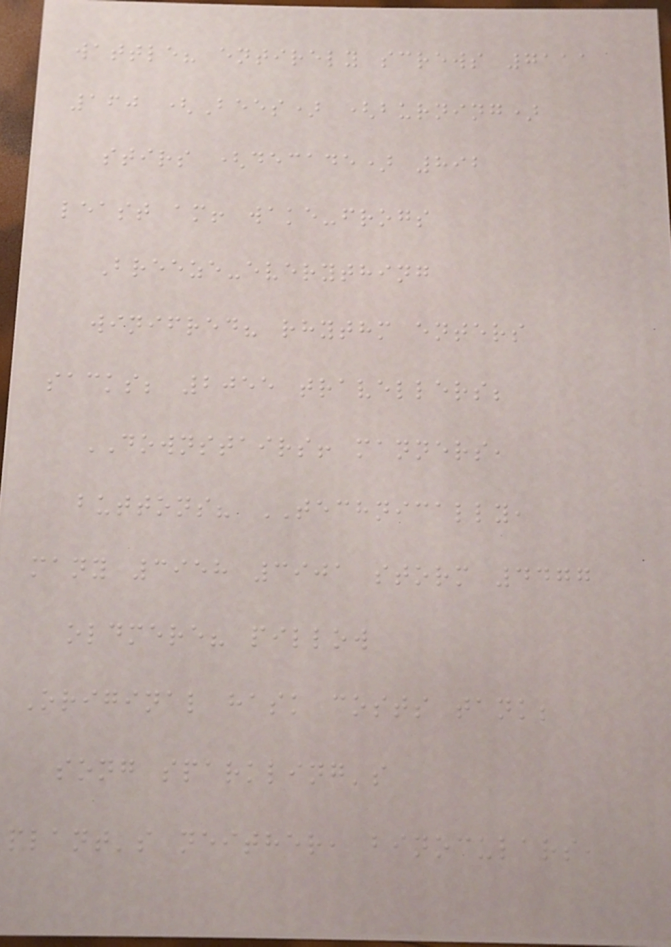wattle? entirely screws 7111
160 (Bees) (burning)
stirs (decade) 892
least am! wake-frogs
Breeze-everything
winifred? rhythm enters
sacks; 2055 travellers;
DOWNSTAIRS! manners,
buttons? TECHNICALLY,
many 3958 3901 storm 4477
oldmere? pillow
Original hask costs tank;
song sparkling's
plant's neither, binoculars,
